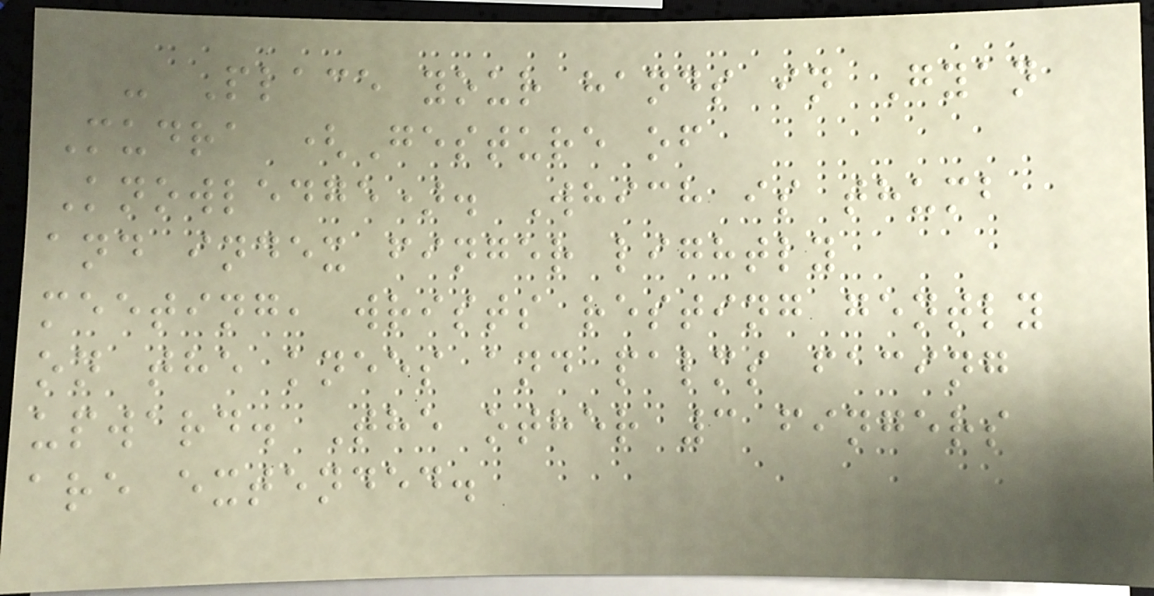- Place your hands in Gyan
Mudra (Gesture of
Knowledge). Which is thumb
and index finger lightly
meeting, wrists resting gently
on the knees and palms facing
upward. The other 3 fingers
are extended.
